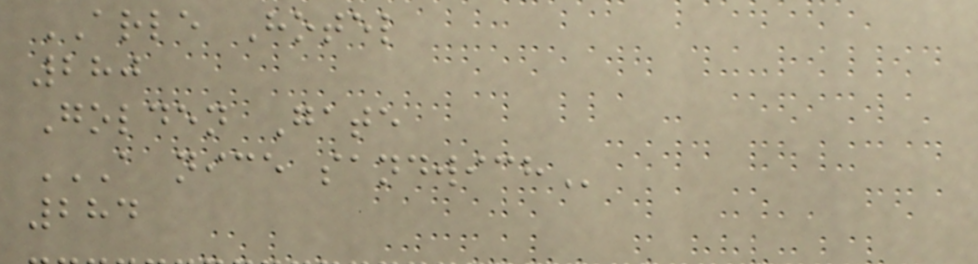ARLE Hotel
280
Golden Gate
A NICE SANDWICH
284
